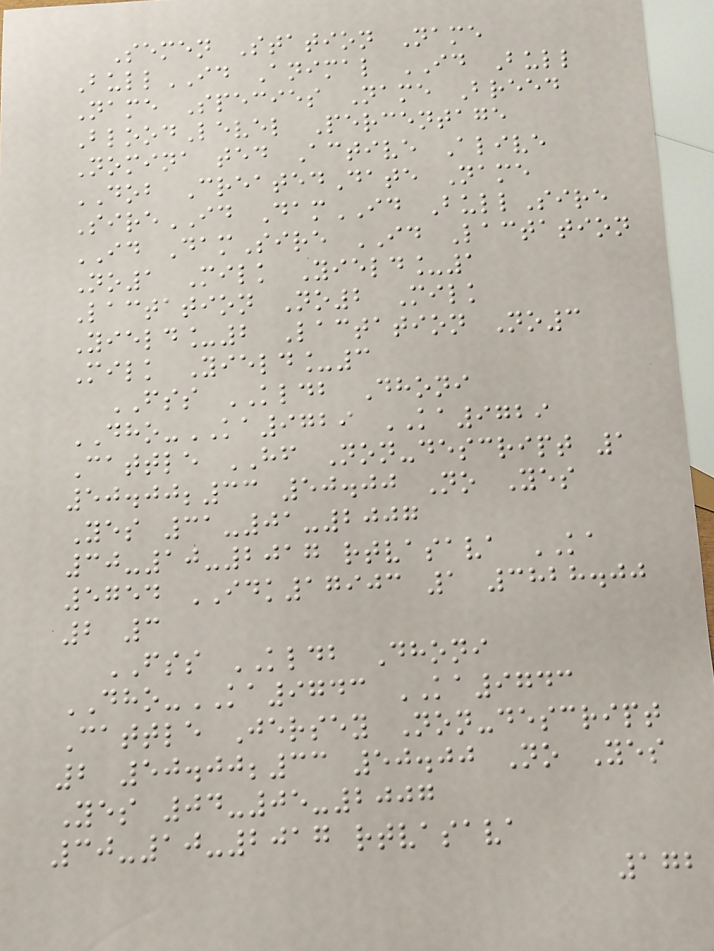Semen Station Name
BullID Animal ID Bull
Name Species Name Breed
BloodLevel Percentage
Nomina ted Active Alive
DOB CreatedDate Name
SireID DamID BullSire
ID DamSire ID Lactation
No1 Milk Yield_1
Lactation No2 Milk
Yield_2 Lactation No3
Milk Yield_3
FSS KLDB Dhoni
DHO-KA9729 KA9729
Cattle HF Non-descript 1
50.00;33 50.00 No Yes
Yes 31-01-2007
30-10-2017 rtvasava KA
5754 IDK17903 1 3828.00
2 3
FSS KLDB Dhoni
DHO-KA9743 KA9743
Cattle Jersey Non-descript
2 50.00;33 50.00 No Yes
Yes 04-05-2007
30-10-2017 rtvasava
172
